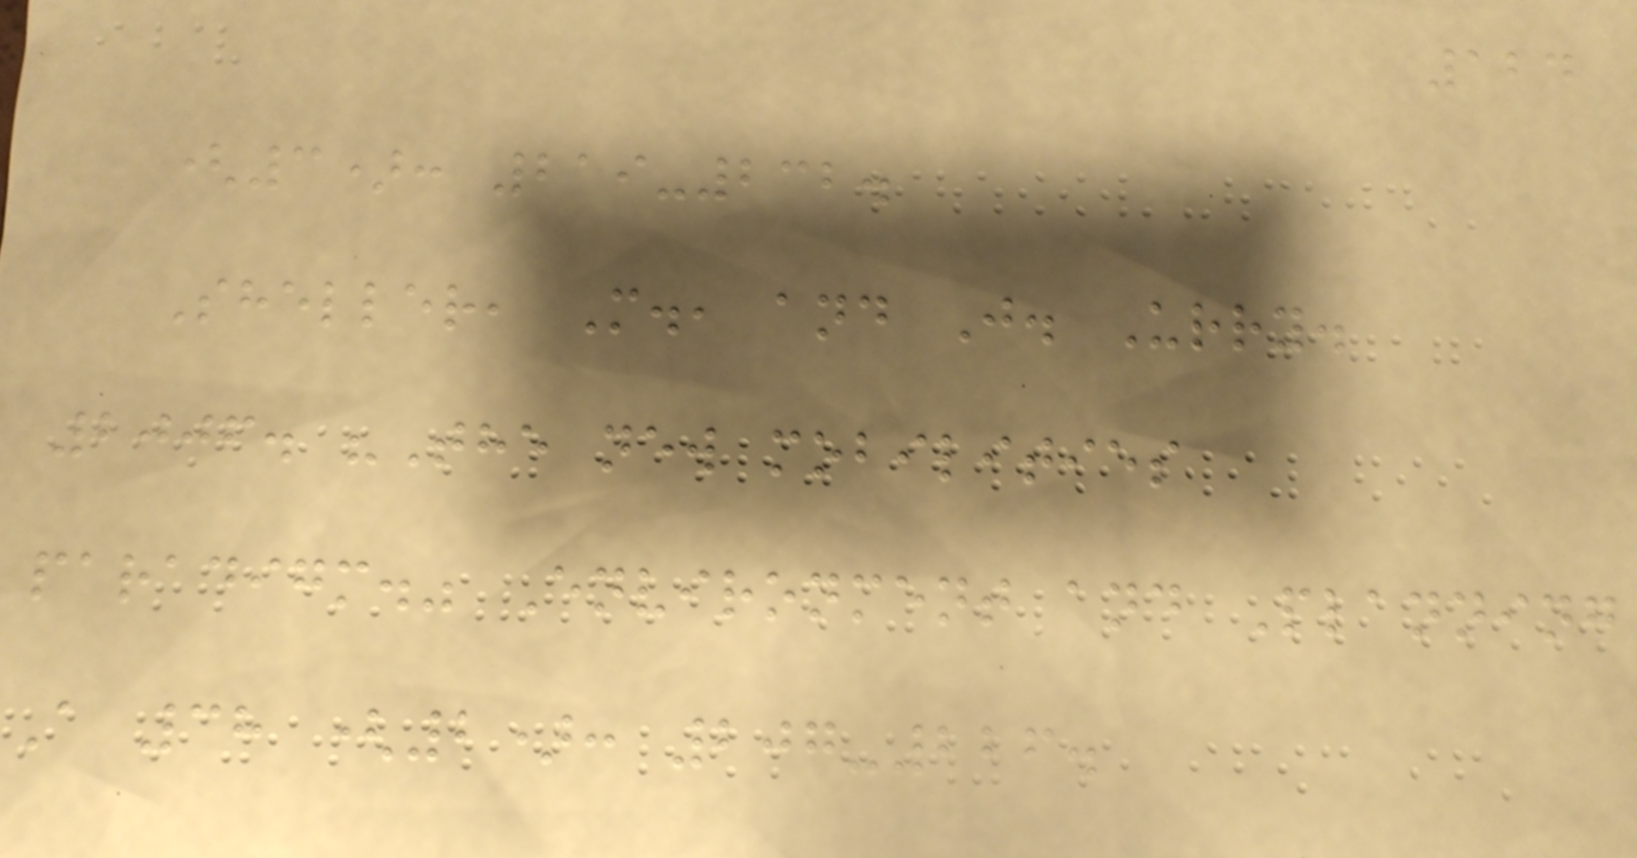124
(3): 219-232.
Sheller, M., and J. Urry.
2006. "The new mobilities
paradigm." Environment and Planning
A 38 (2): 207-226.
